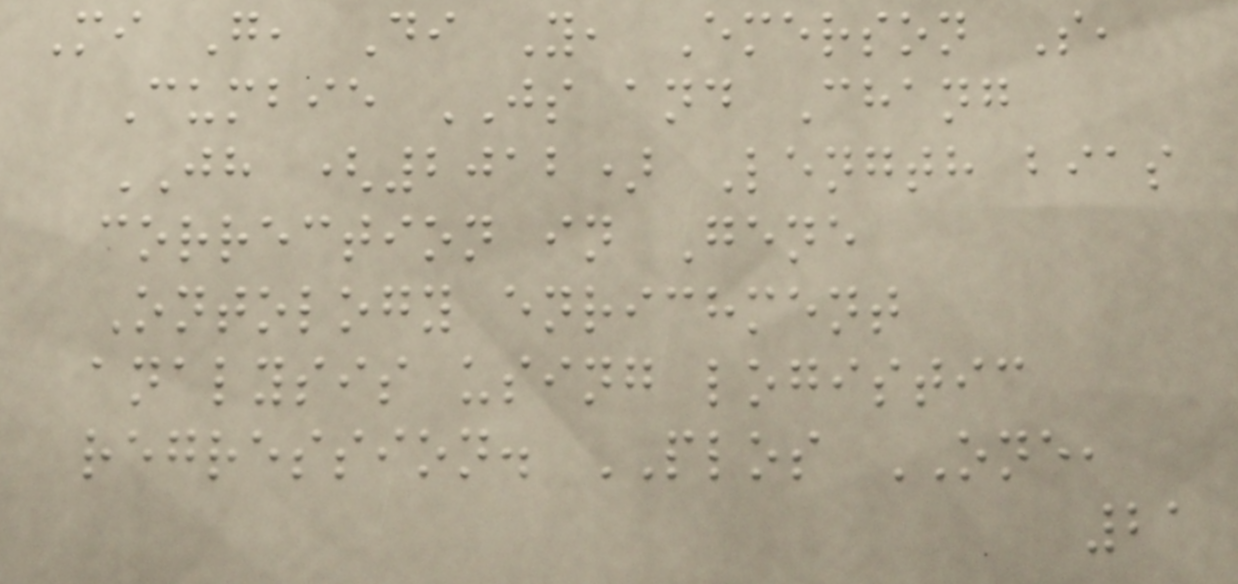Mi G, Di Y, Emerson S,
Cumbie JS and Chang
JH (2012) Length bias
correction in Gene
Ontology enrichment
analysis using logistic
regression. PLOS ONE,
21
